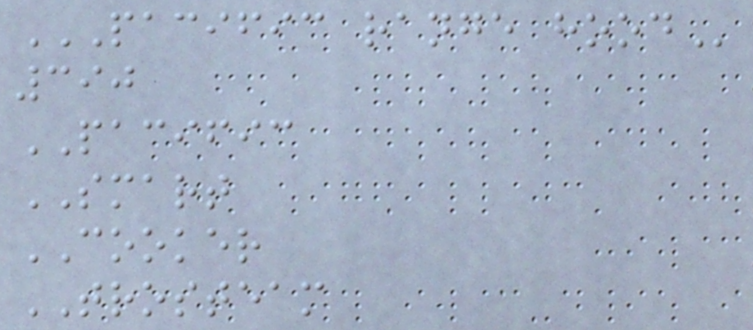PACIFIC RANGE HOOD
390
PACIFIC
SMART
COOKER
TROSTEAM
